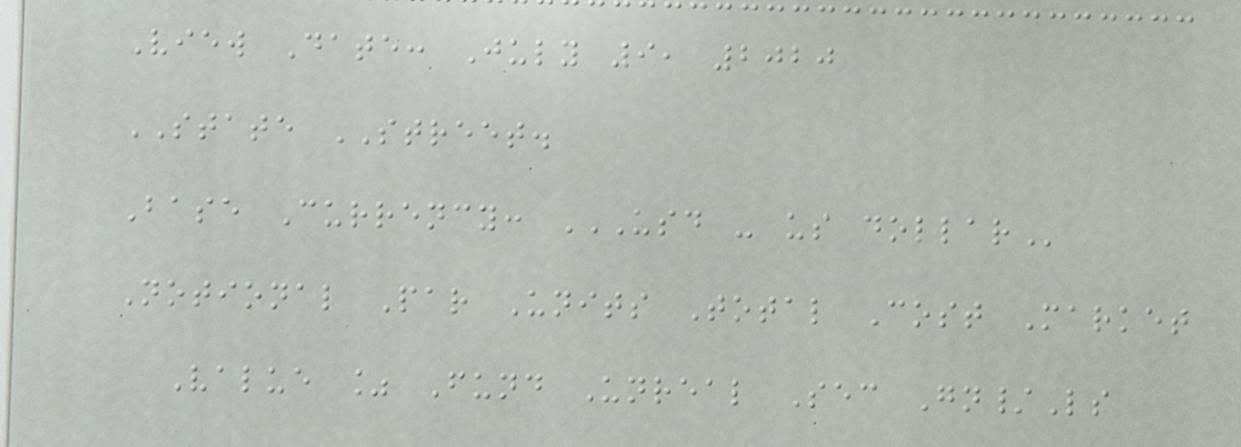View Date: July 9, 2020
STATE STREET.
Base Currency: USD - US DOLLAR
Notional Par Units Total Cost Market
Value % Fund Unreal Sec Gn/Ls
